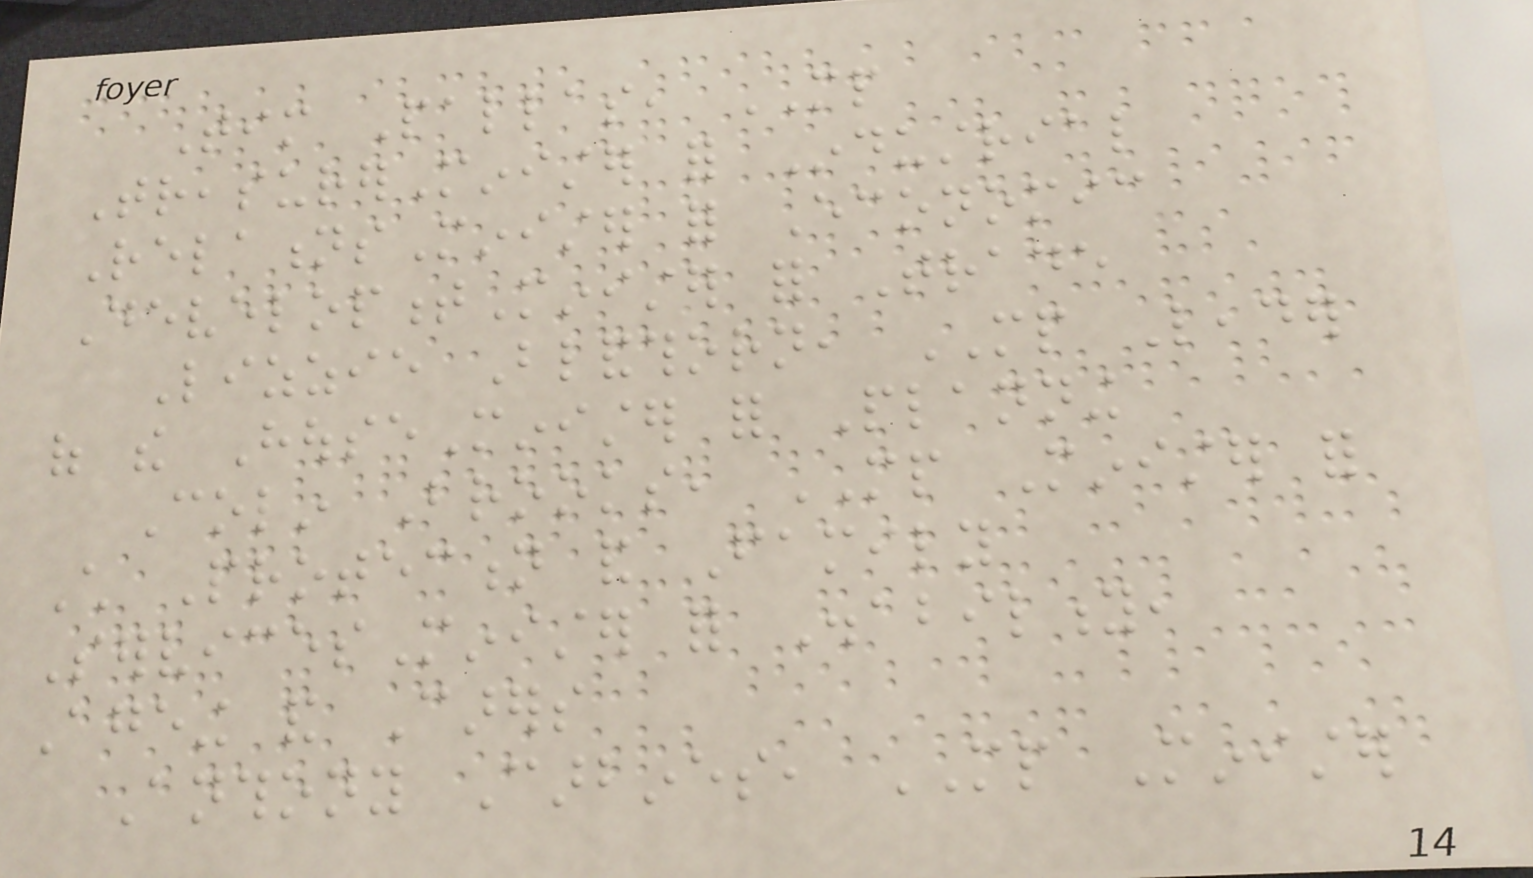Tim Pallas, MP
TreasurerMinister for Industrial
RelationsMinister for Economic
DevelopmentMinister for Trade
Lizzie Blandthorn, MP Leader
of the HouseMinister for Planning
Colin Brooks, MP Minister for
Child Protection and Family
ServicesMinister for Disability,
Ageing and Carers
Anthony Carbines, MP Minister
